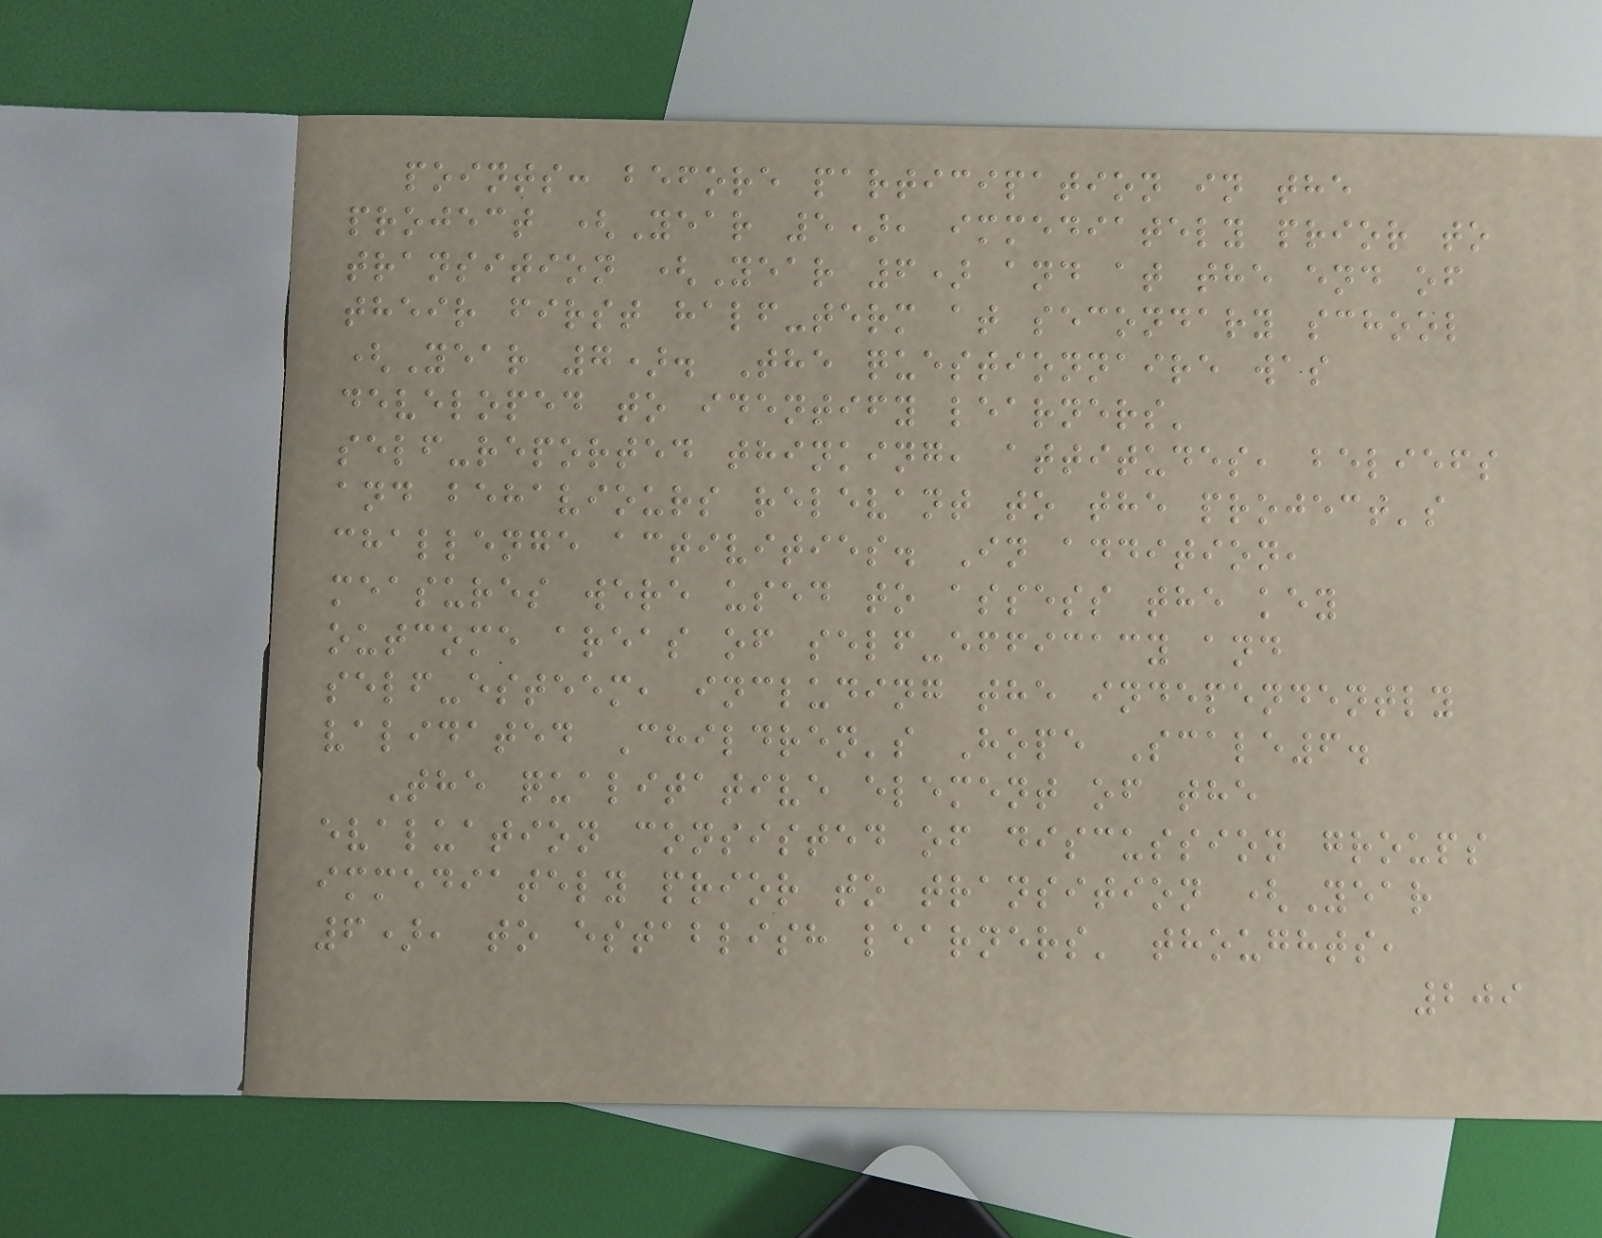points: before participation in the
project (Year 5), immediately prior to
transition (Year 6) and at the end of
their first half-term at secondary school
(Year 7). The questionnaire was
developed to identify learners'
self-reported thinking, attitudes, beliefs
and behaviours relevant to the project's
challenge activities. In addition,
measures were used to assess the key
outcome areas of self-efficacy and
self-esteem, including the independently
validated Children's Hope Scale6.
The qualitative element of the
evaluation consisted of discussion groups
immediately prior to transition (Year
6), to establish learners' thoughts,
209
